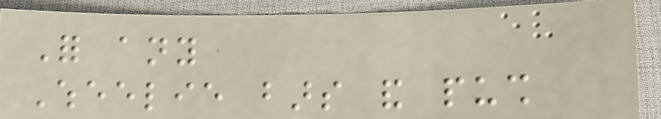For any
Wheelie bars and push
